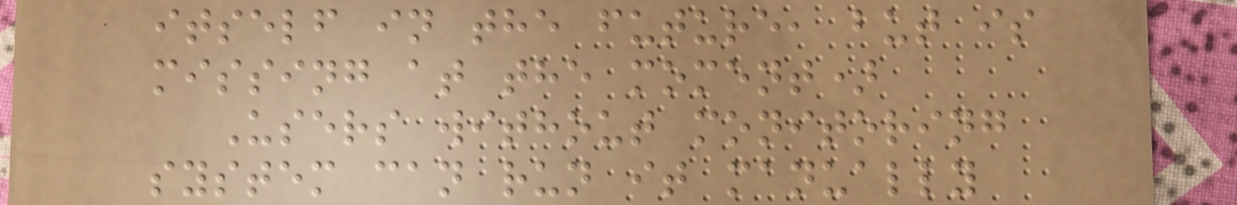itself in the future, but is
missing at the moment)
Users without monitoring
system can run it manually
